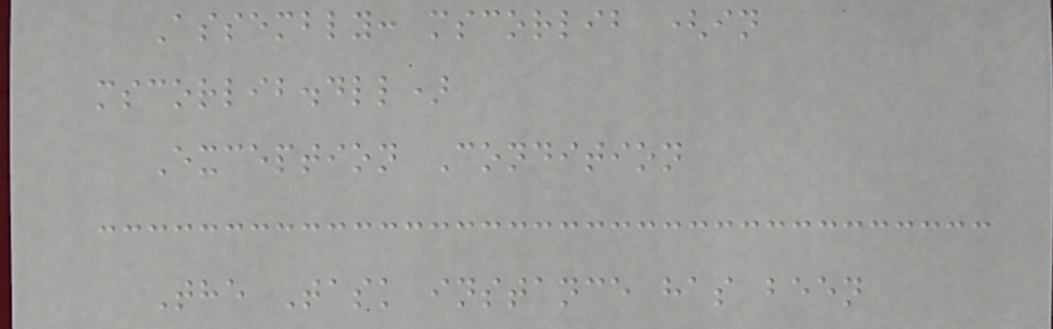Assembly: mscorlib (in
mscorlib.dll)
Exception Condition
The Task instance has been
